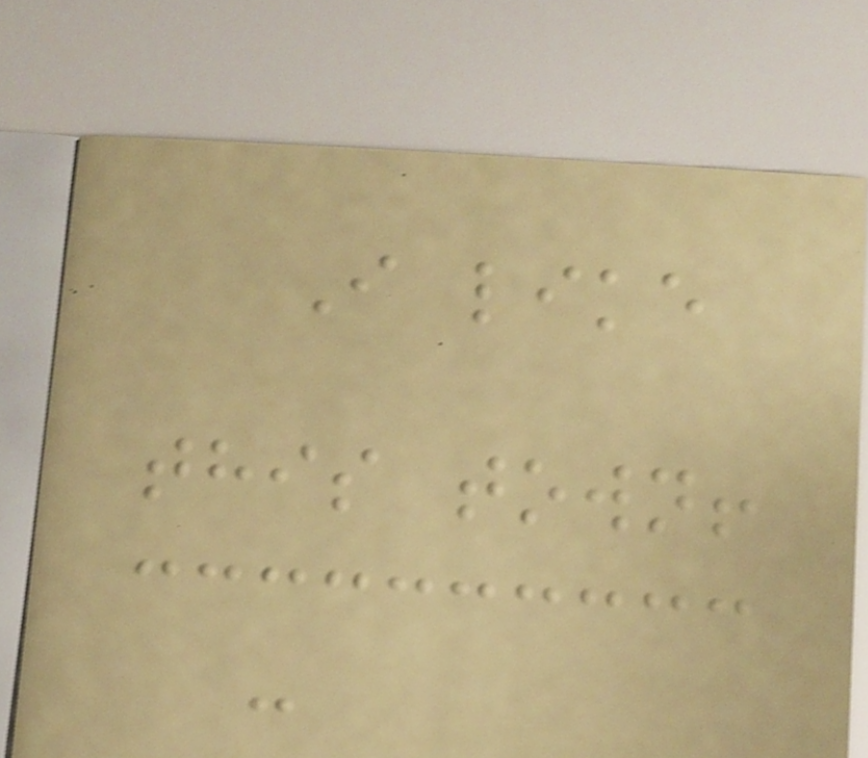I like
this town!
-
